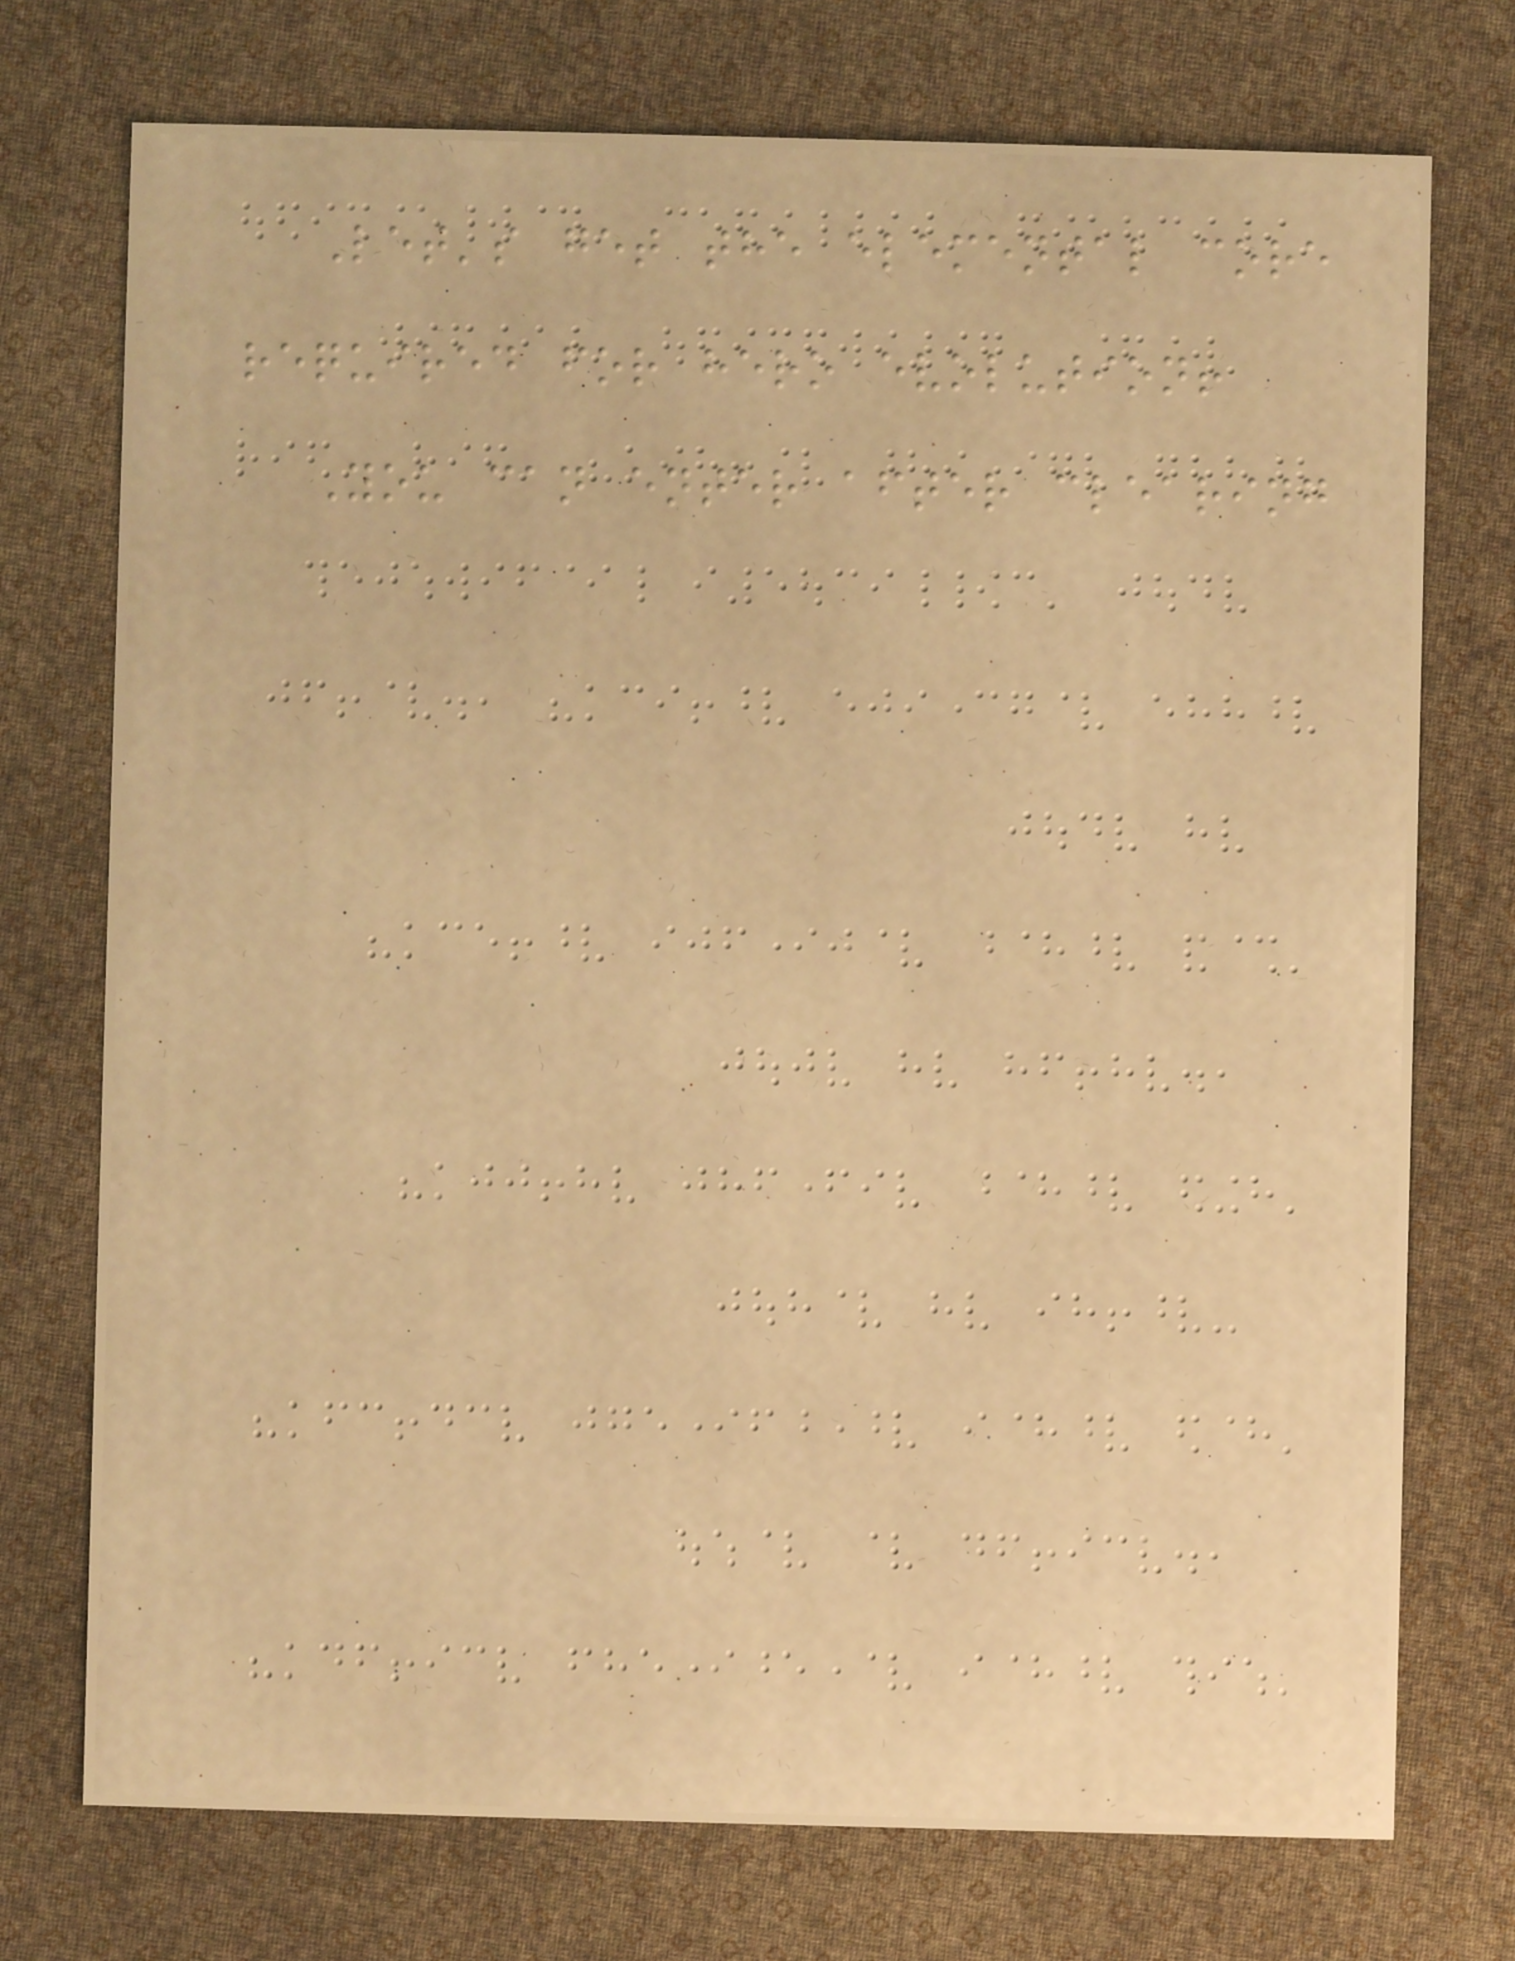Let's get the elemental core
required for hero evolution!
You can enter after clearing
